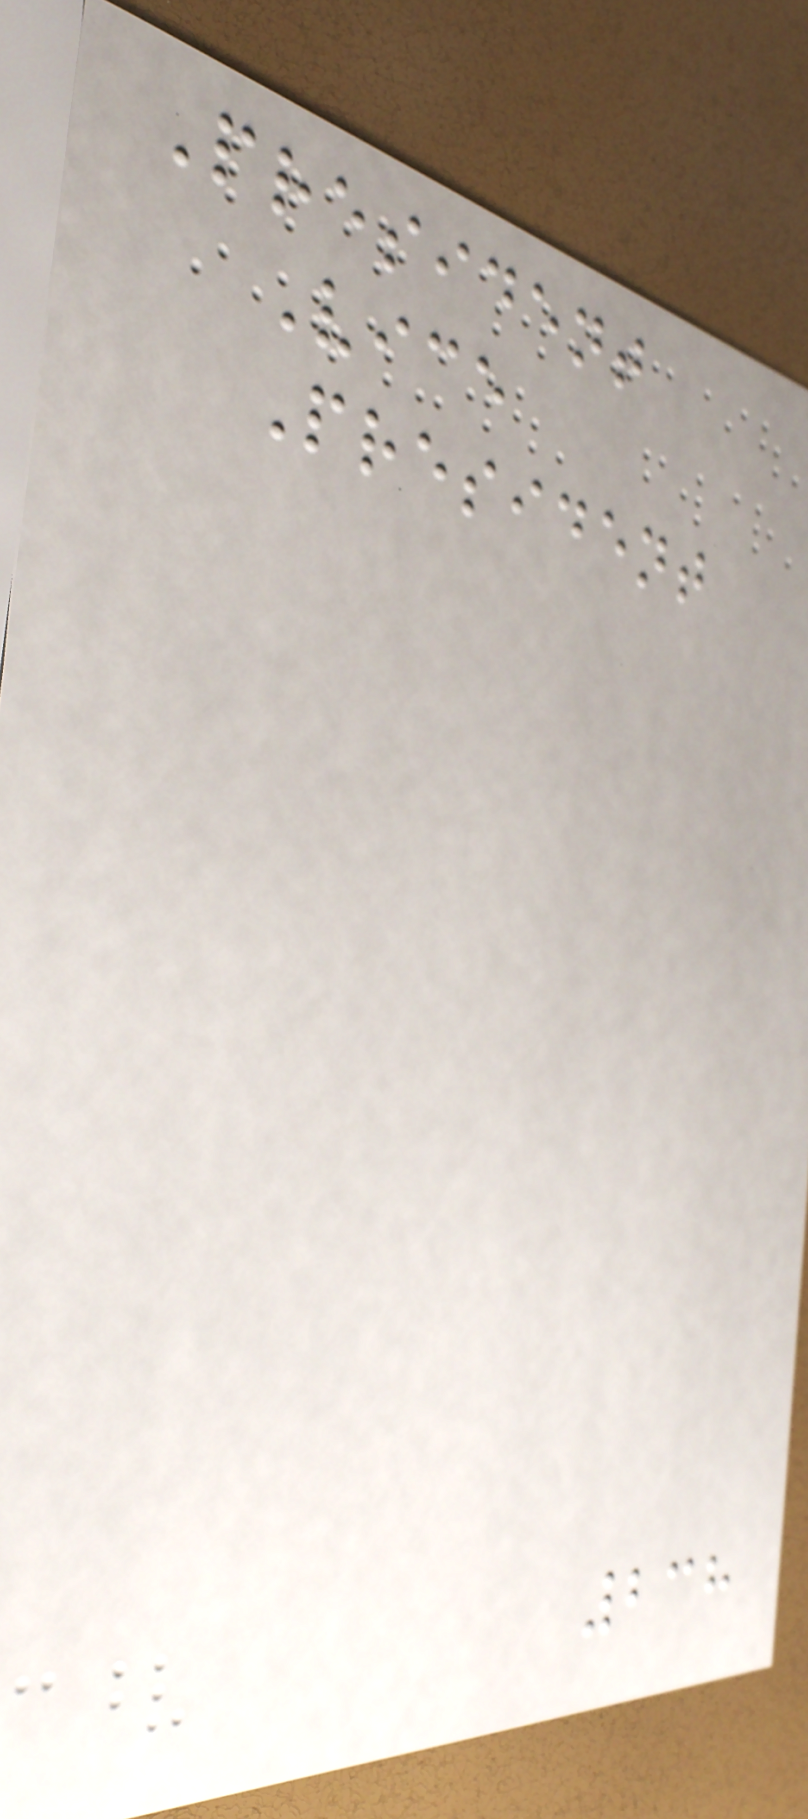President
Vice
President
238
